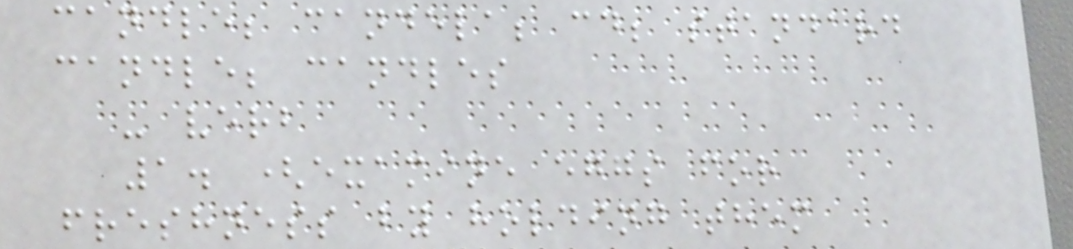candle; candela; cd; standard
candle; candles
- verb
1. (examine eggs for
freshness by holding them
